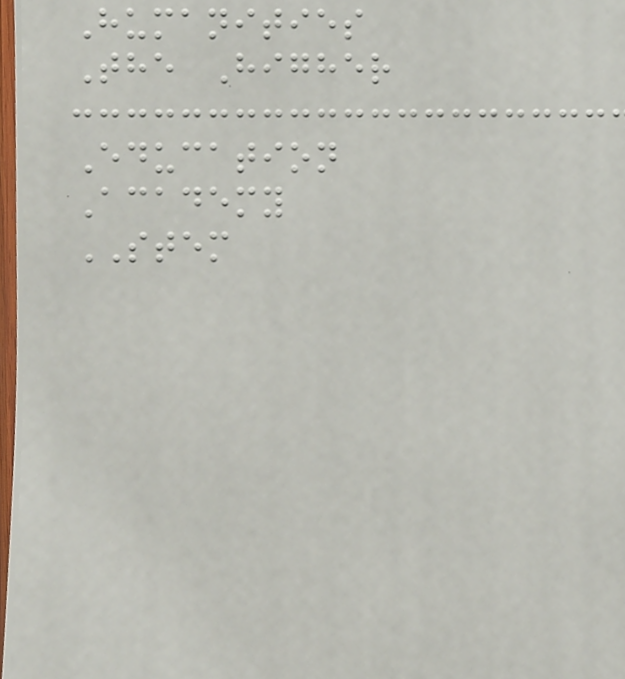Humanities
The Higher
Education
Academy
STEM
